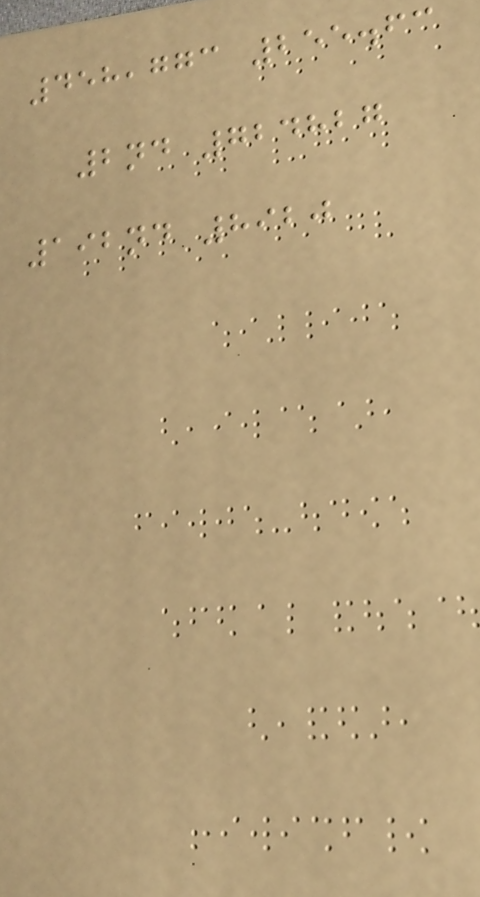458,773 255.63
2nd 724827
192nd 8920
